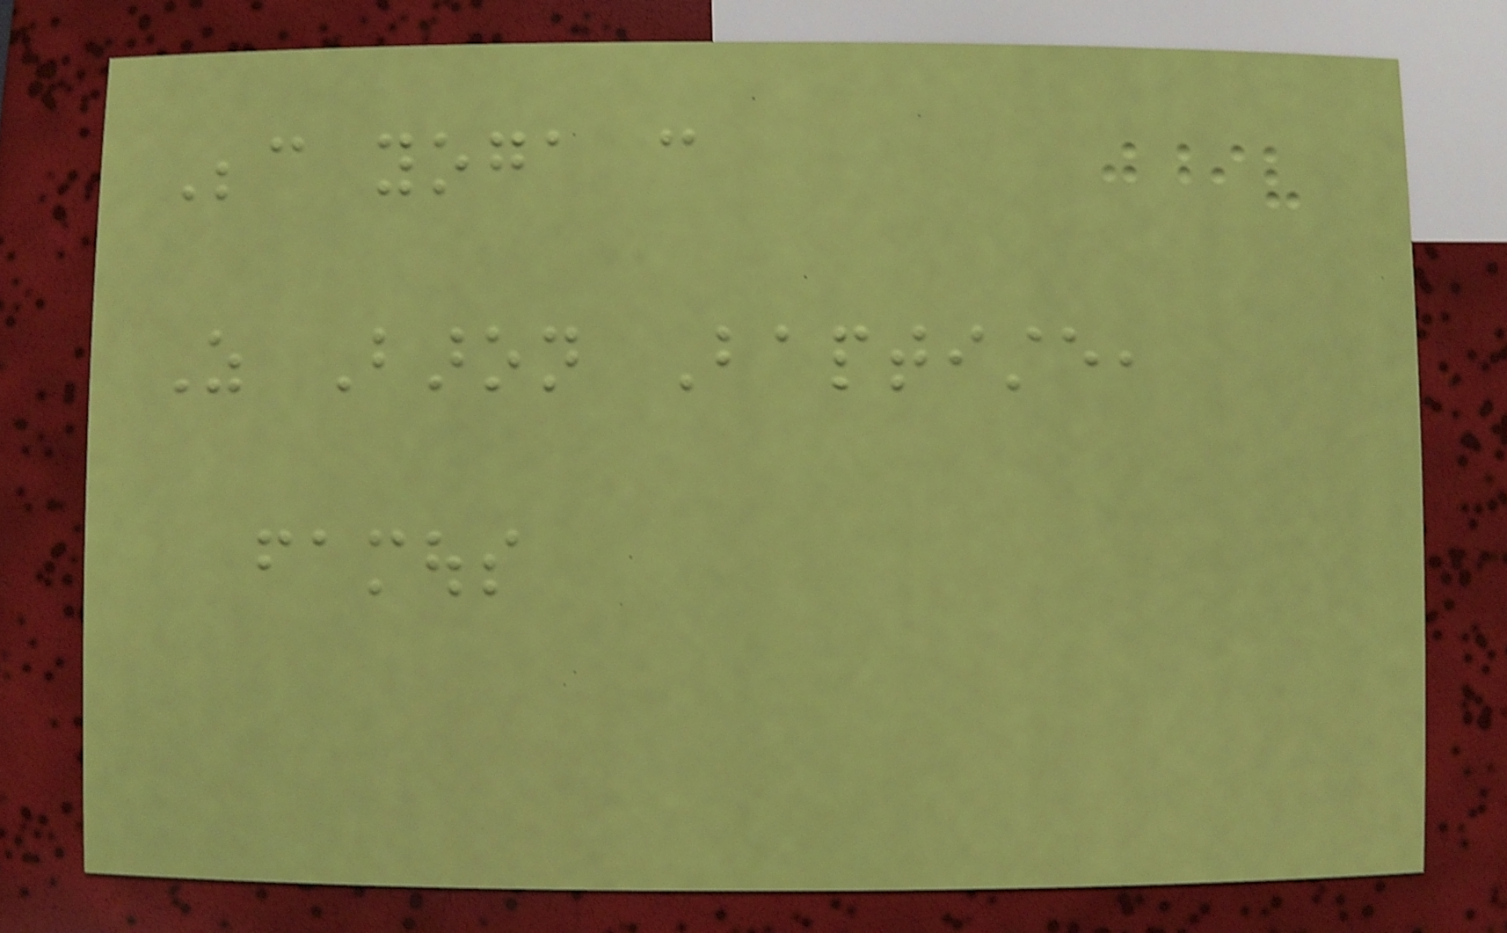Because yoga can
As Baron Baptiste,
famous
